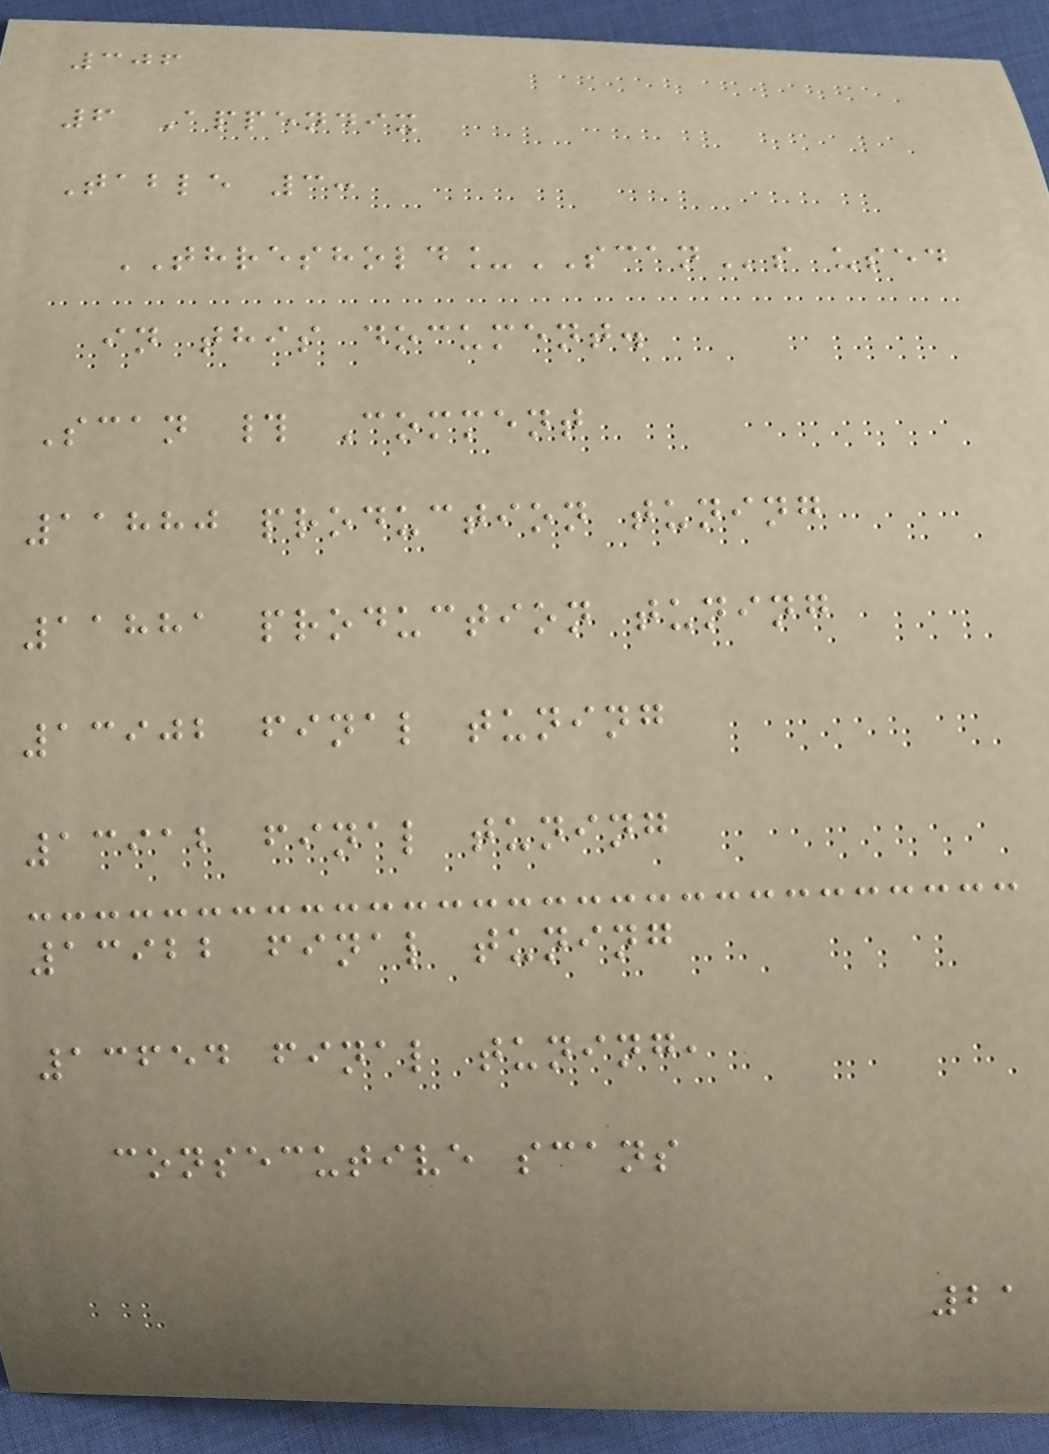306
6 Appendix
Table 3:
THRESHOLD_SCANs used
in this document.
Scan # Comment
11880 production tuning
11881 production tuning
13902 final tuning
13912 final tuning
13922 final tuning
13654 final tuning,
consecutive scans
21
